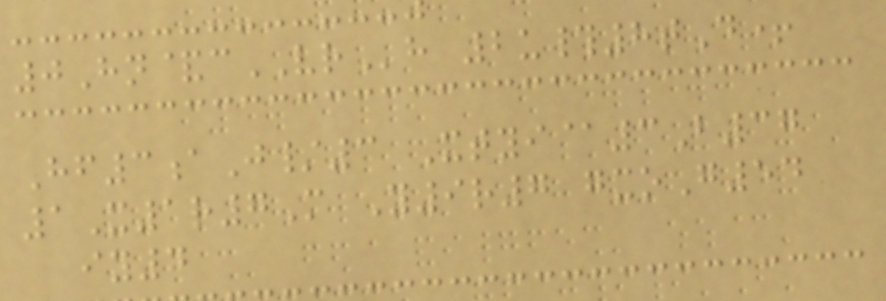0Hn&cVRh 2u#8tD+
Hf3aJ/3 Xtyi@3B37
1X1r7M Y9r7 gxoG54
iy4
